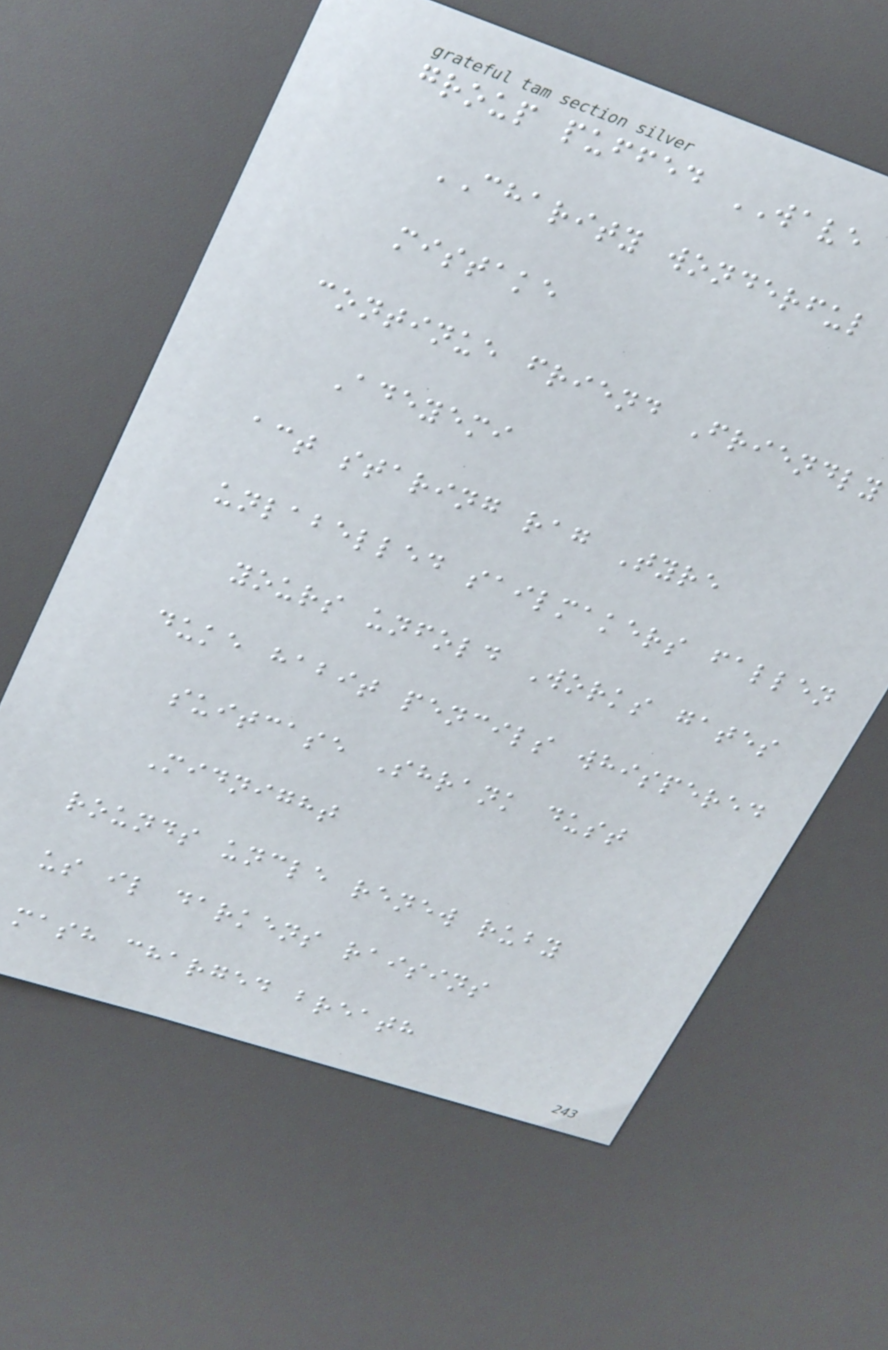group puffed WAVE
CHARITY wonderful
mistake
continue friend Friendly
Adeyemi
act staring rag Tyre
unlabelled sailmakers fallen
yours unfold Works gates
duke habit pencils whispered
suitcase Shrank dust
Midnight
rounds uncle renew ruby
us il darkens raisins
mash charged breath
